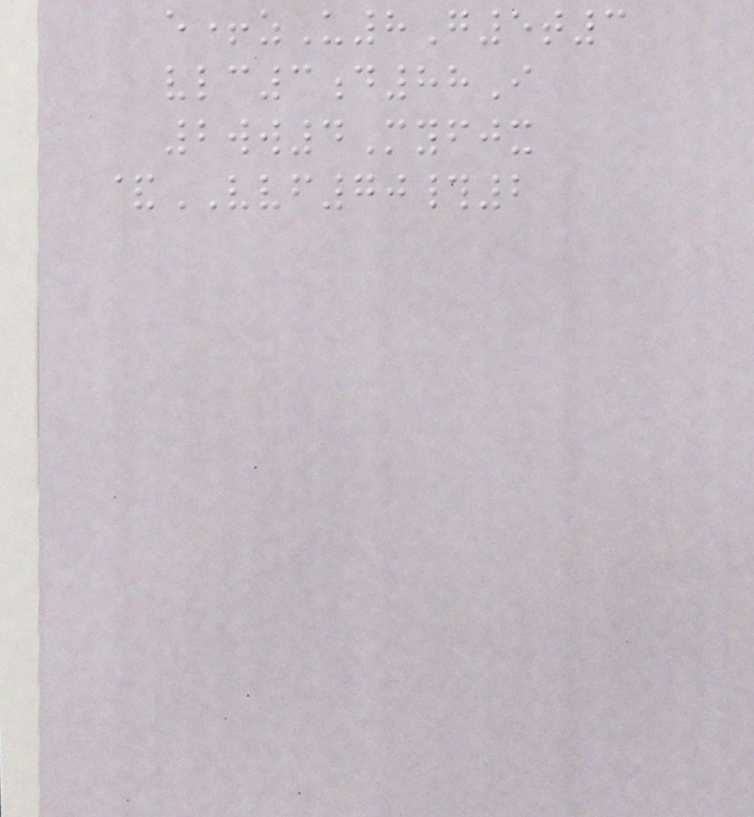e+zU8G5t3
vlc3d88I
2ww4Myfjx
&VVF70#2
